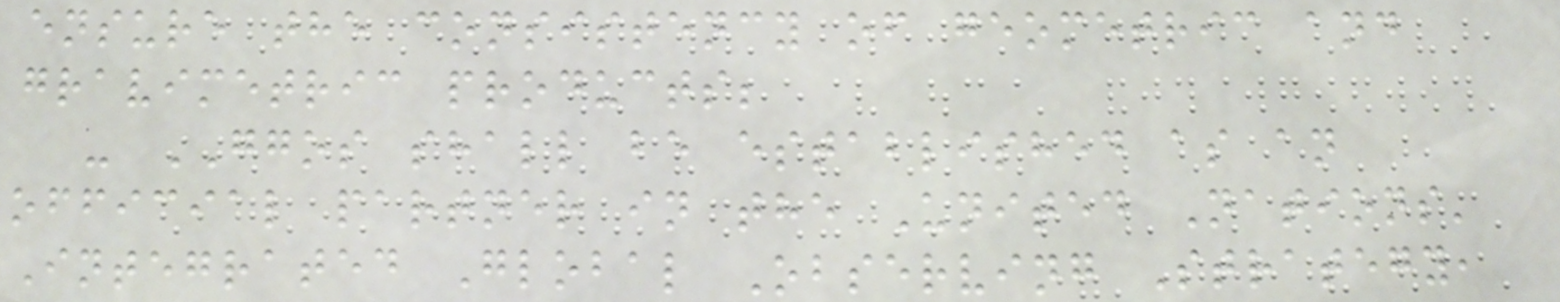ensure the consistency of geometric and
gravimetric products;
- GGOS shall be established as an
official partner in the United Nations'
Integrated Global Observing Strategy,
